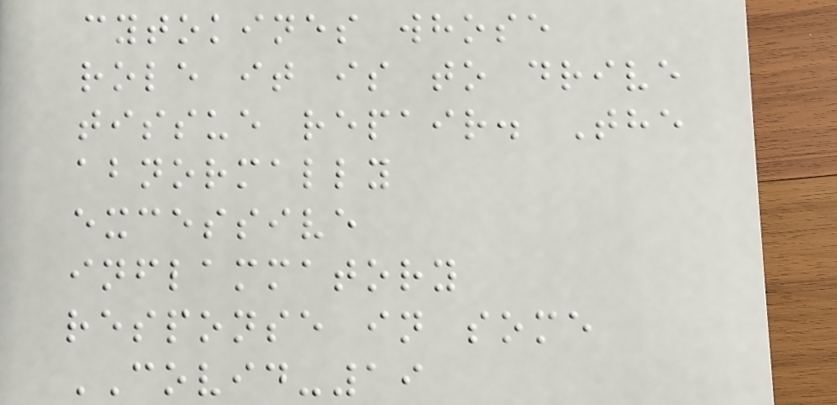cytokines whose
role it is to drive
tissue repair. The
abnormally
excessive
inflammatory
response in some
COVID-19
